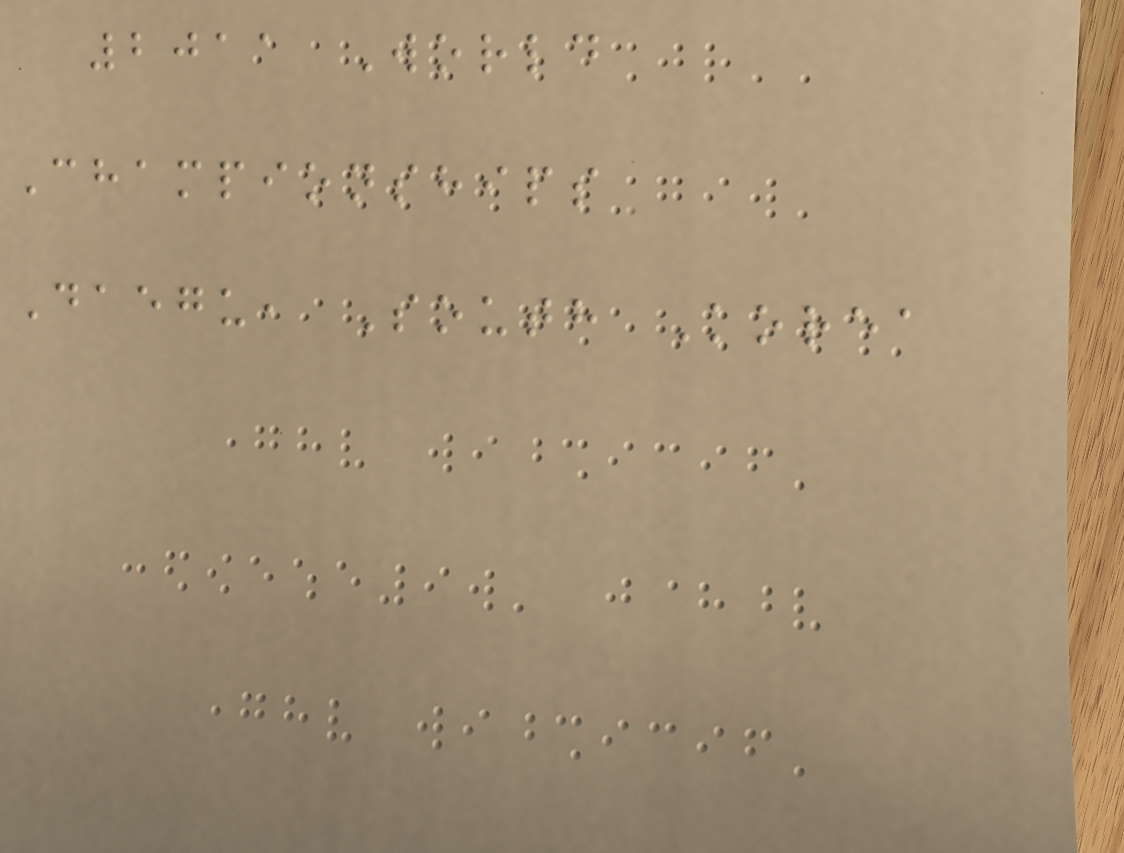2011 World
Championships
Daegu, South Korea
